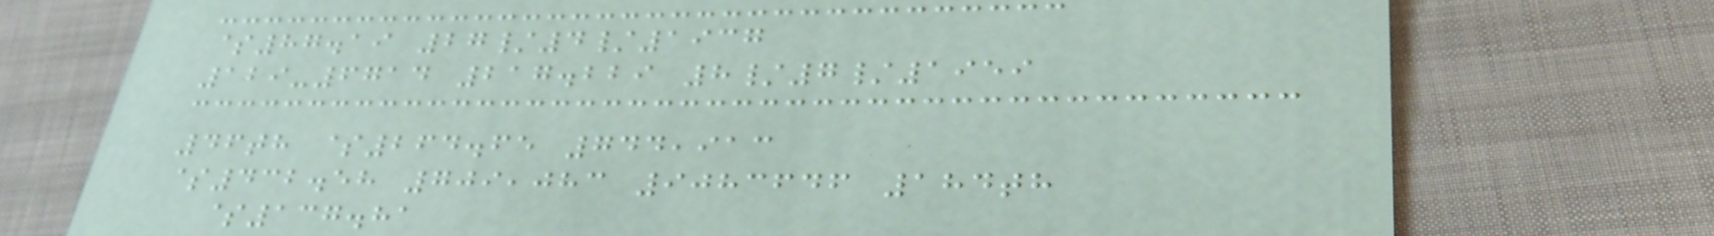$87.19 27/4/1937
129-6714 217.229 8/7/1959
46th $264.65 744,913
$432.58 709,083 9083646 184th
$137.81
